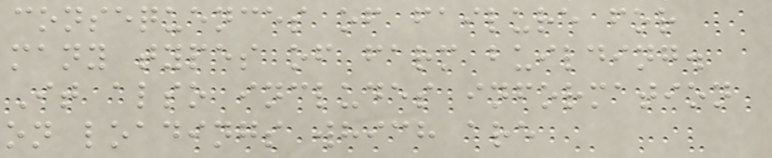consequences of failure for
many types of farm building.
It also includes information
on loadings which are
